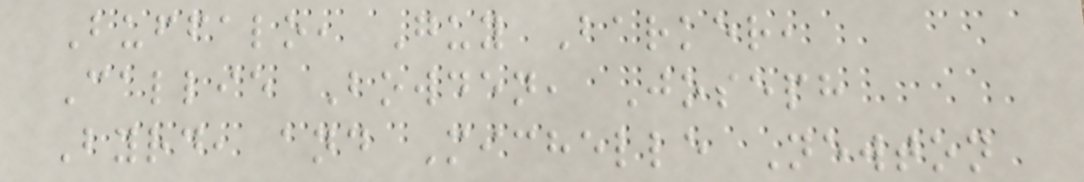Buffalo, Guy Barker,
Callie Bowden, Joseph
Byrd, and Michelle Newton
